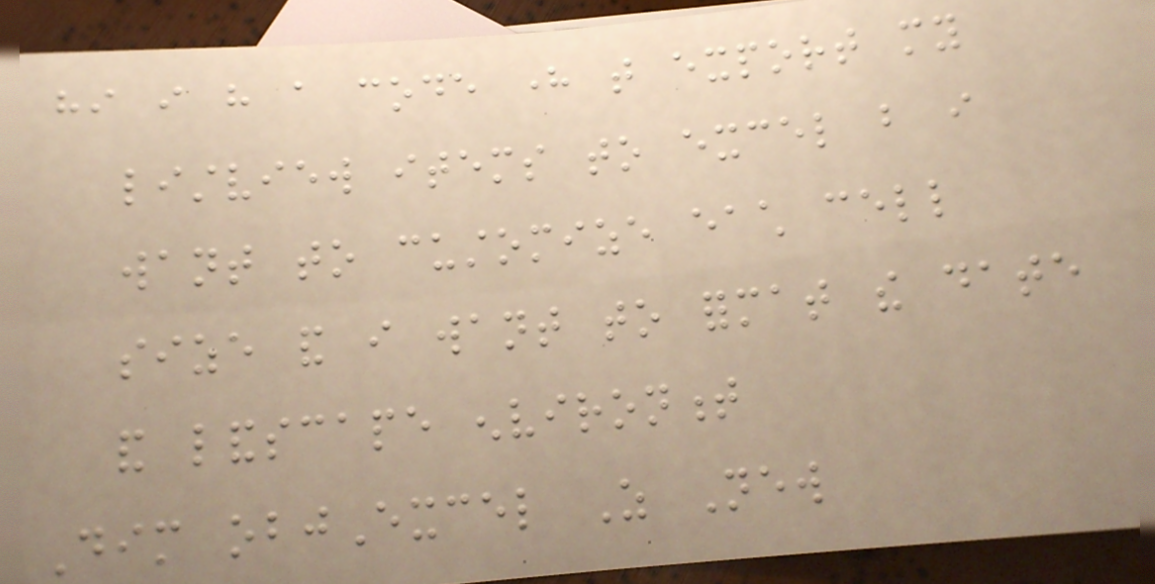hi i have a code here that export my
listview items to excel but i
want to customize each cell
size and i want to format the date
and landscape environment
Dim objExcel As New
